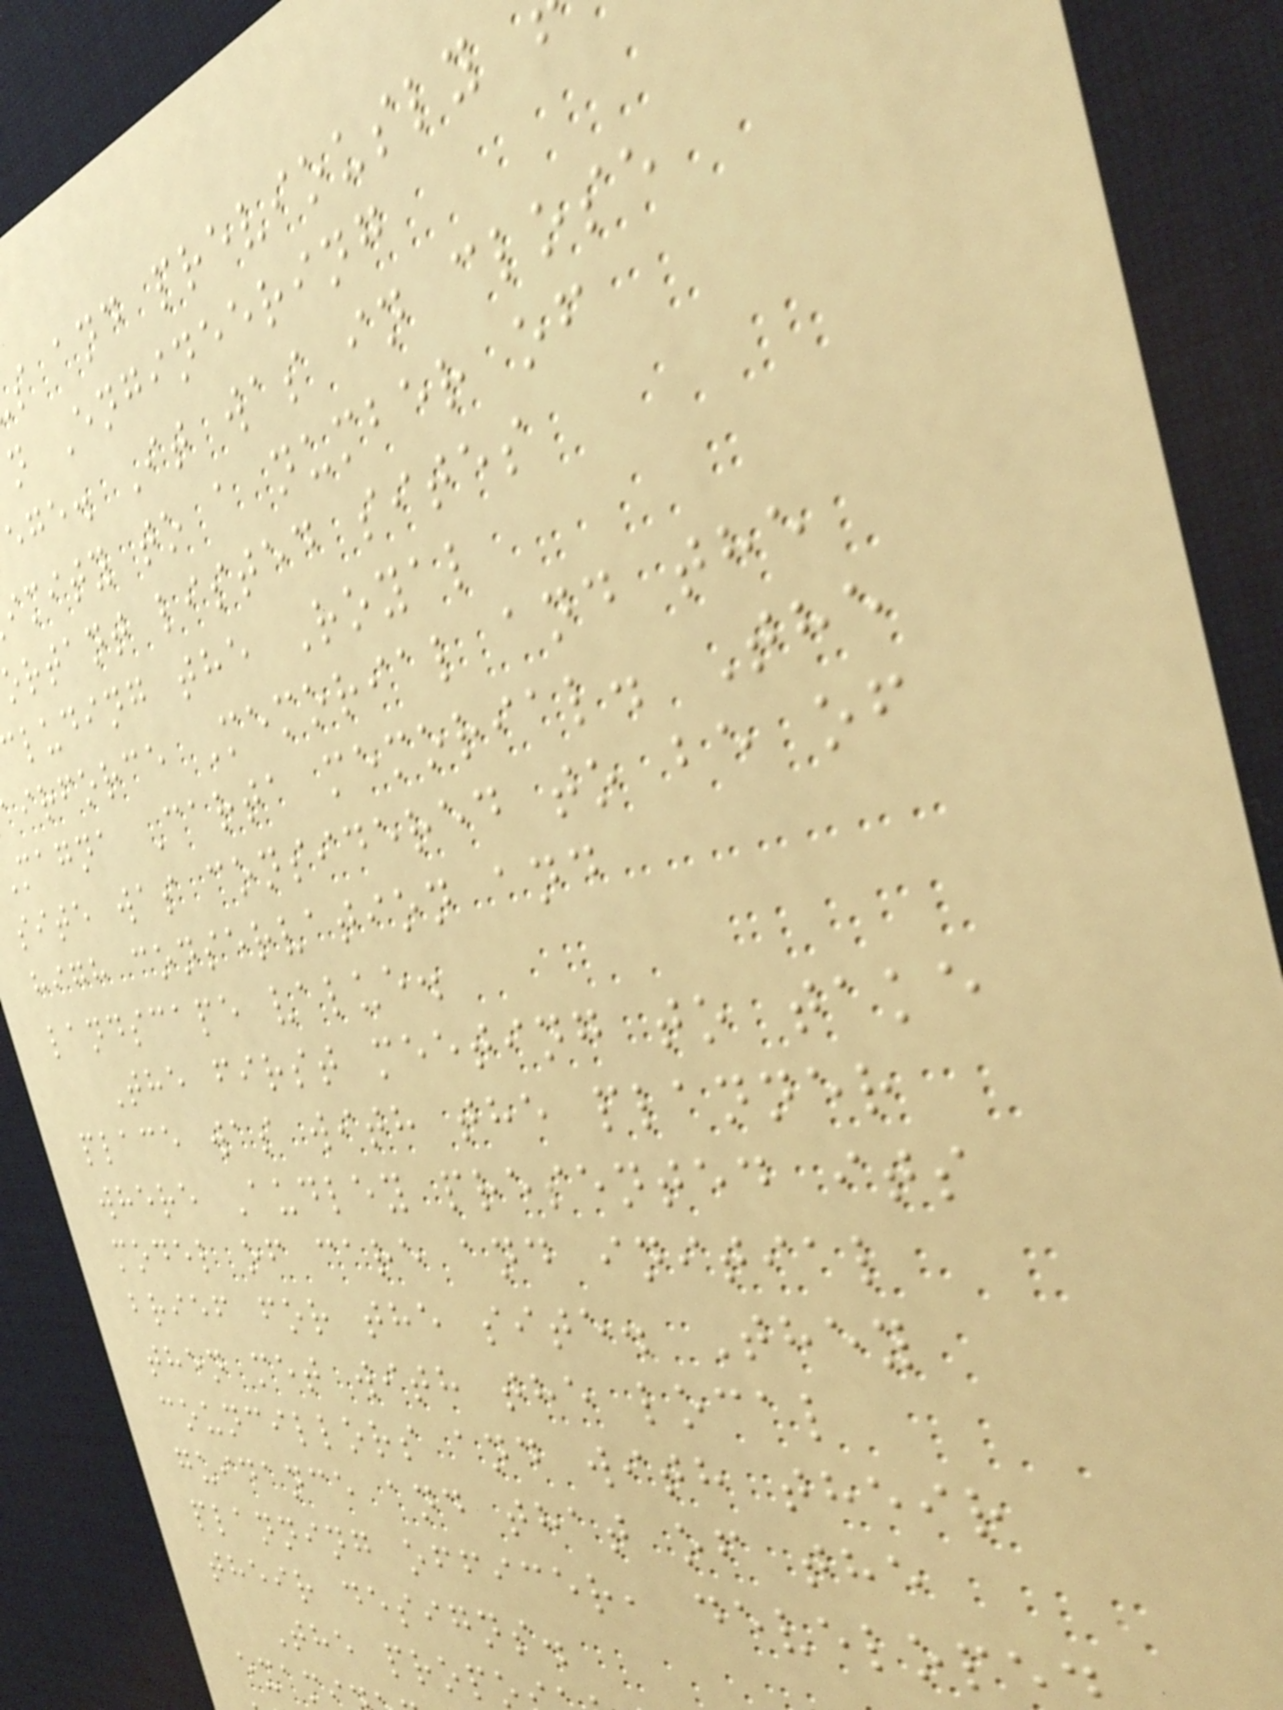s and previously
n Engineering
ege. It was in close
imity to a number of
ortant listed sites
luding the Royal
irforce Memorial and the
magna Carta memorial. The
site was considered to be of
high conservation and
landscape value.
The first meeting to take
place was with the planner
where Audley presented its
model of care and initial
brief for the site. They
then met with the local
councillors and with their
guidance and that of the
planning officer, develope
their designs.
The prop
